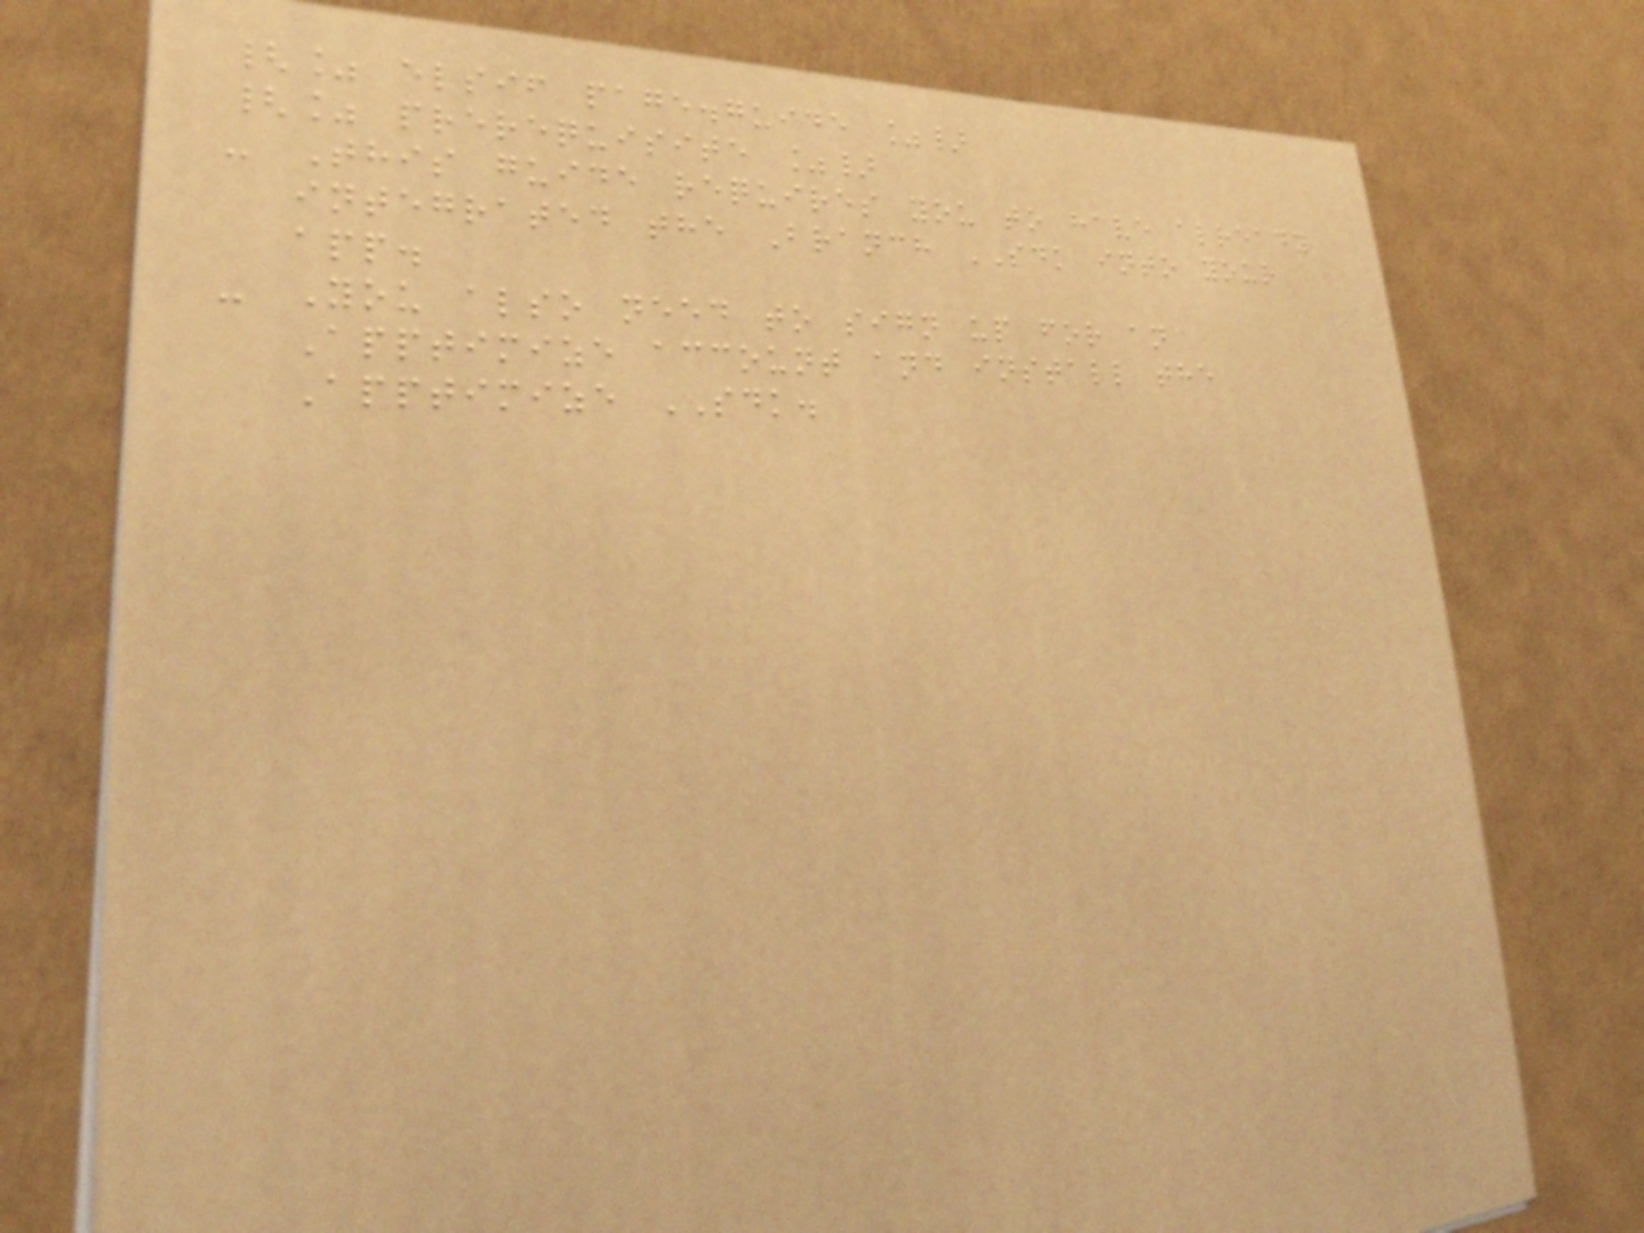{% elsif page.guide %}
{% prerequisite %}
- This guide requires you to have already
integrated the Branch SDK into your
app.
- You also need to sign up for an
Apptimize account and install the
Apptimize SDK.
